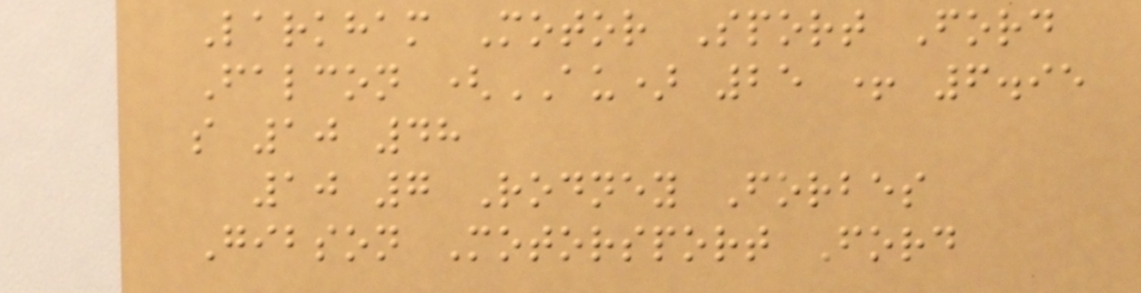Larkham Motor Sport Ford
Falcon (AU) 25 + 6.95
s 10 48
10 7 Rodney Forbes
Gibson Motorsport Ford
